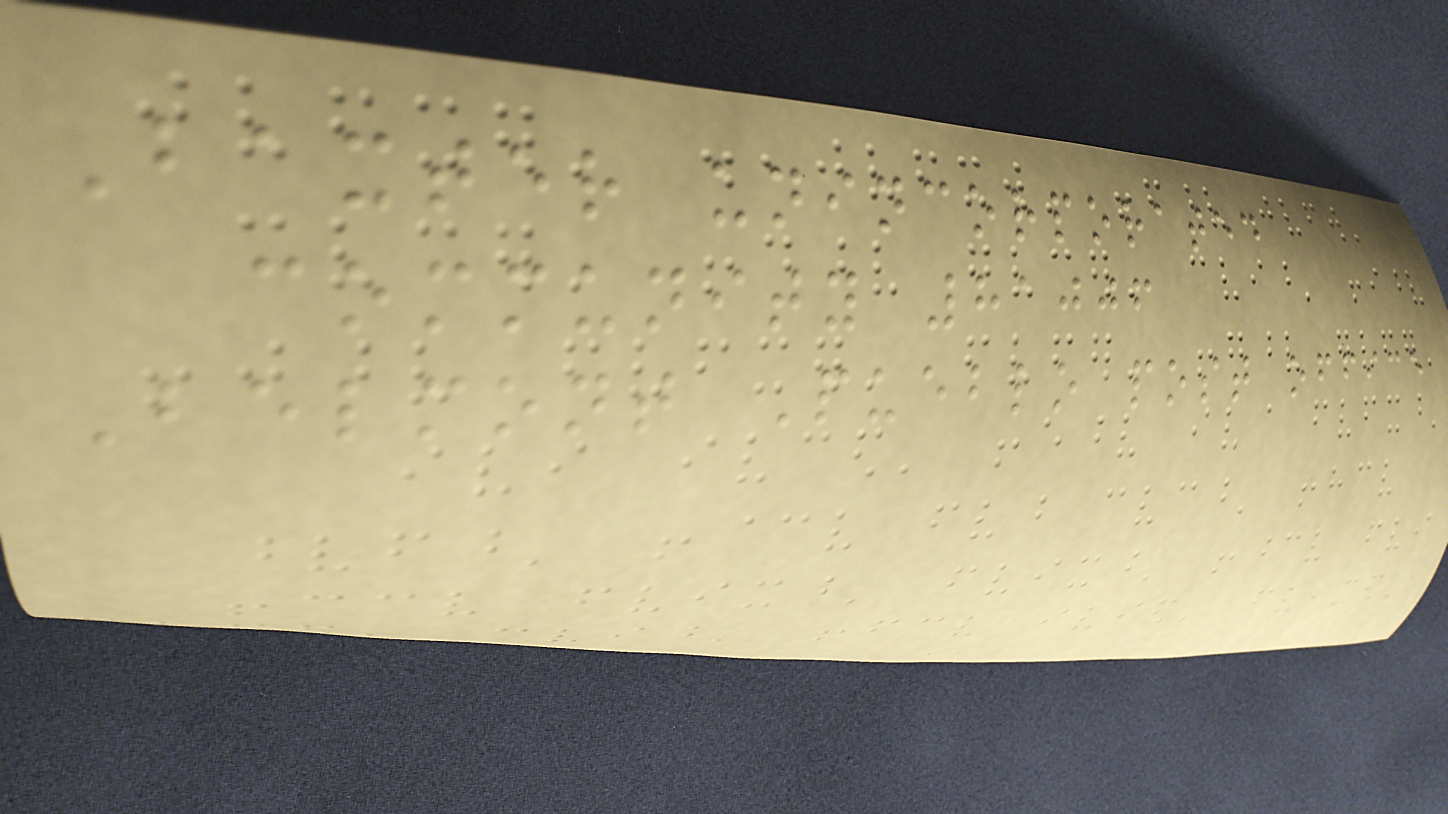Baxter unincorporated
community 81006
Belmont Pueblo post office
